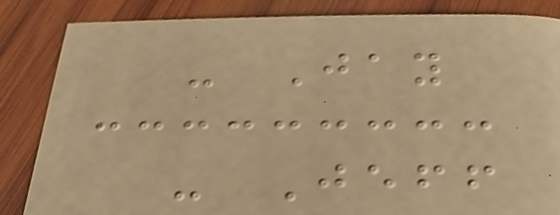- Jay
- Jeff
